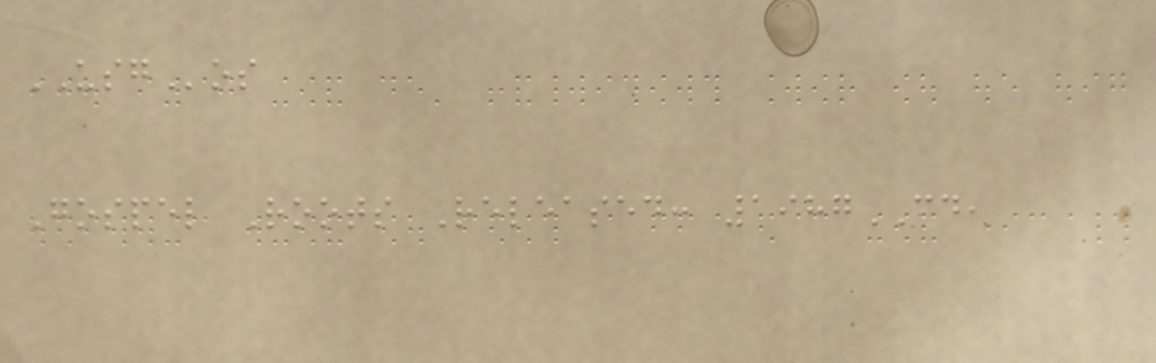USGos
Gospel Roots Released: 1987CD,
